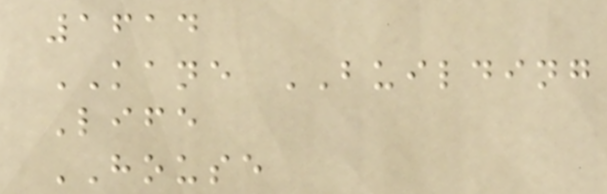1614
KANE BUILDING
Life
HOUSE
